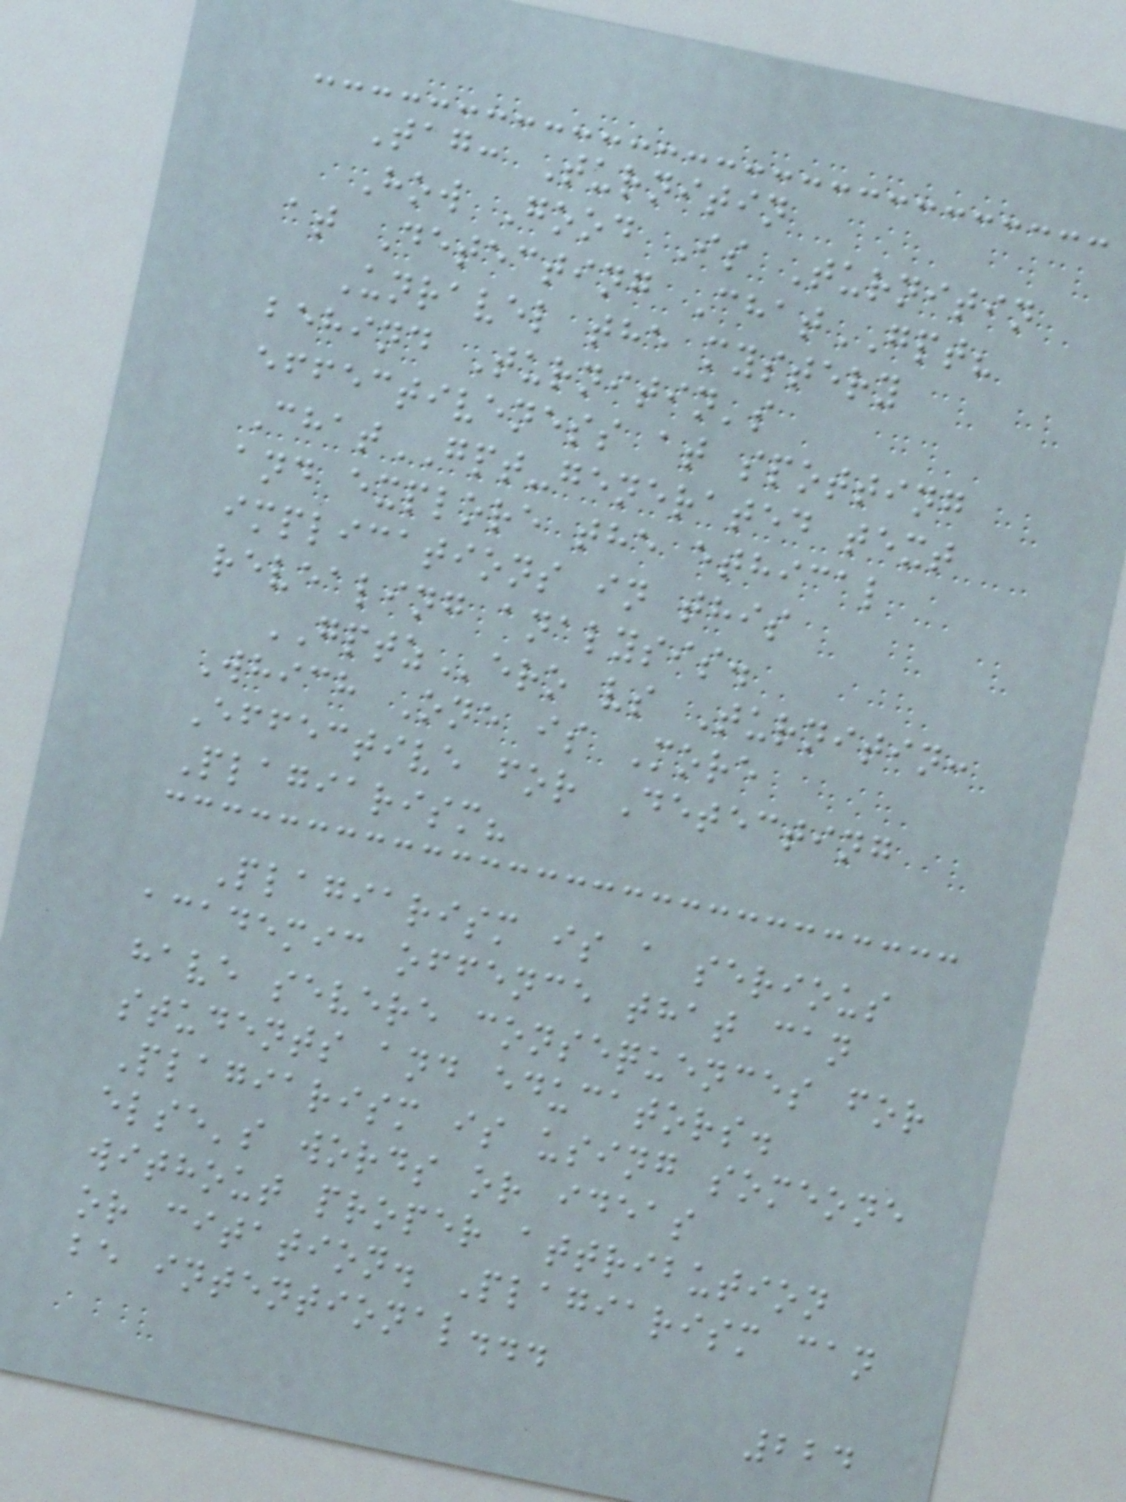Tag: Turnitin
How Good Is Turnitin
at Detecting ChatGPT?
Unravel the mystery
behind Turnitin's
effectiveness at spotting
ChatGPT-generated text
and explore the ethical
implications in this
revealing analysis.
GPTZero vs Turnitin:
Which One is More
Effective for Detecting
Plagiarism?
Plagiarism is a serious
academic offence that can
have severe consequences for
students and educators.
Plagiarism is using someone
else's words or ideas
without proper attribution
or citation. Plagiarism can
be intentional...
224
